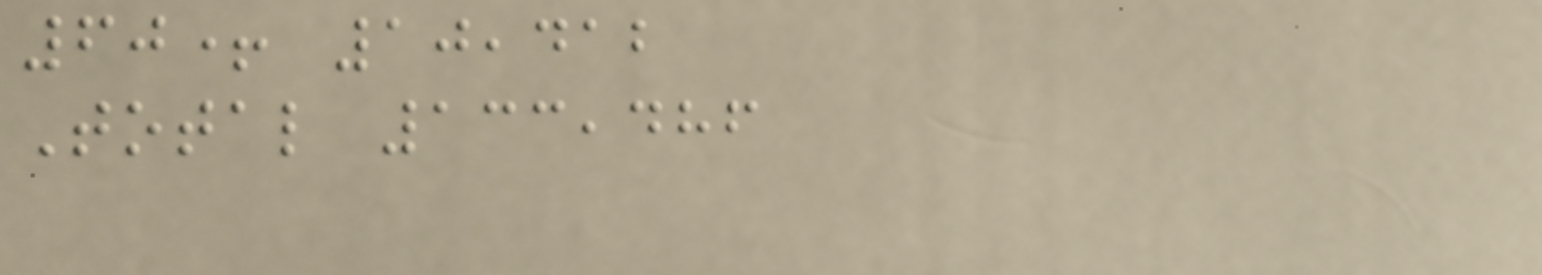60+ 10,412
Total 133,486
